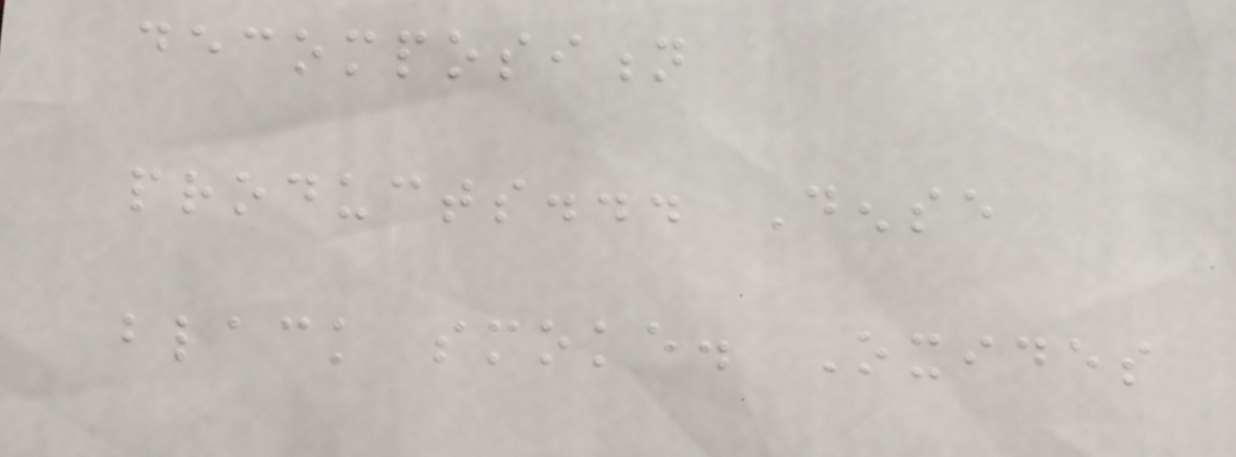decomposition
products... Dense
black smoke. Oxides
